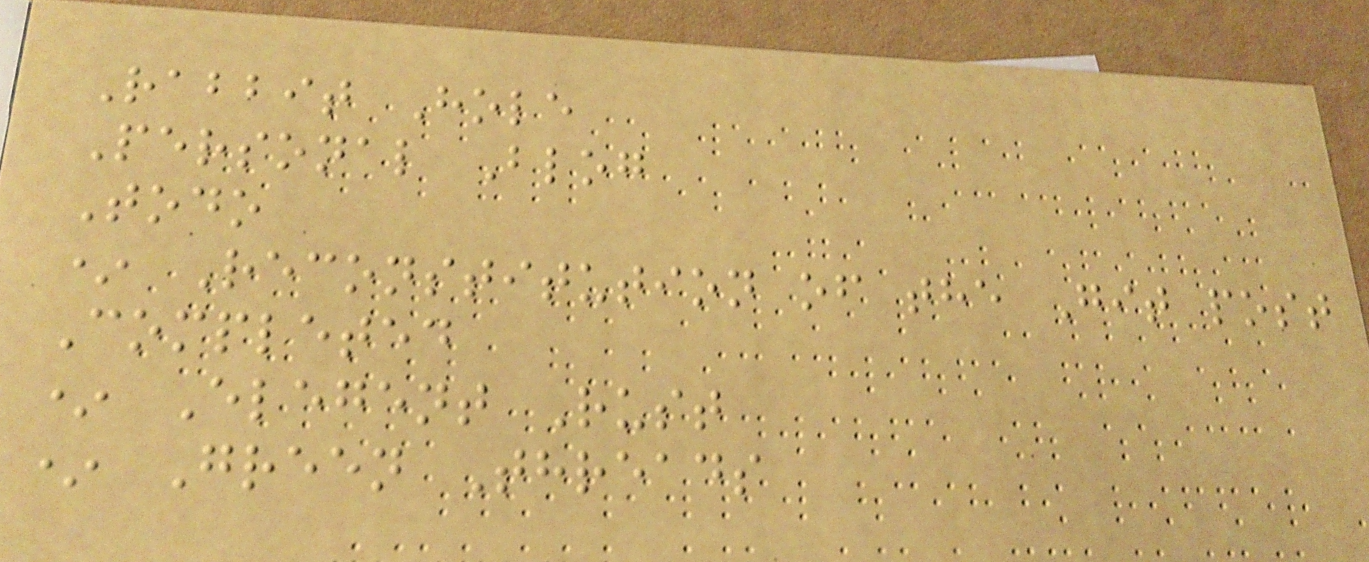Rabbit Hole
Personal Blog
Todo
* Reconstitution of the Git post
Completed
* Elegent Rust
* Green Threads
